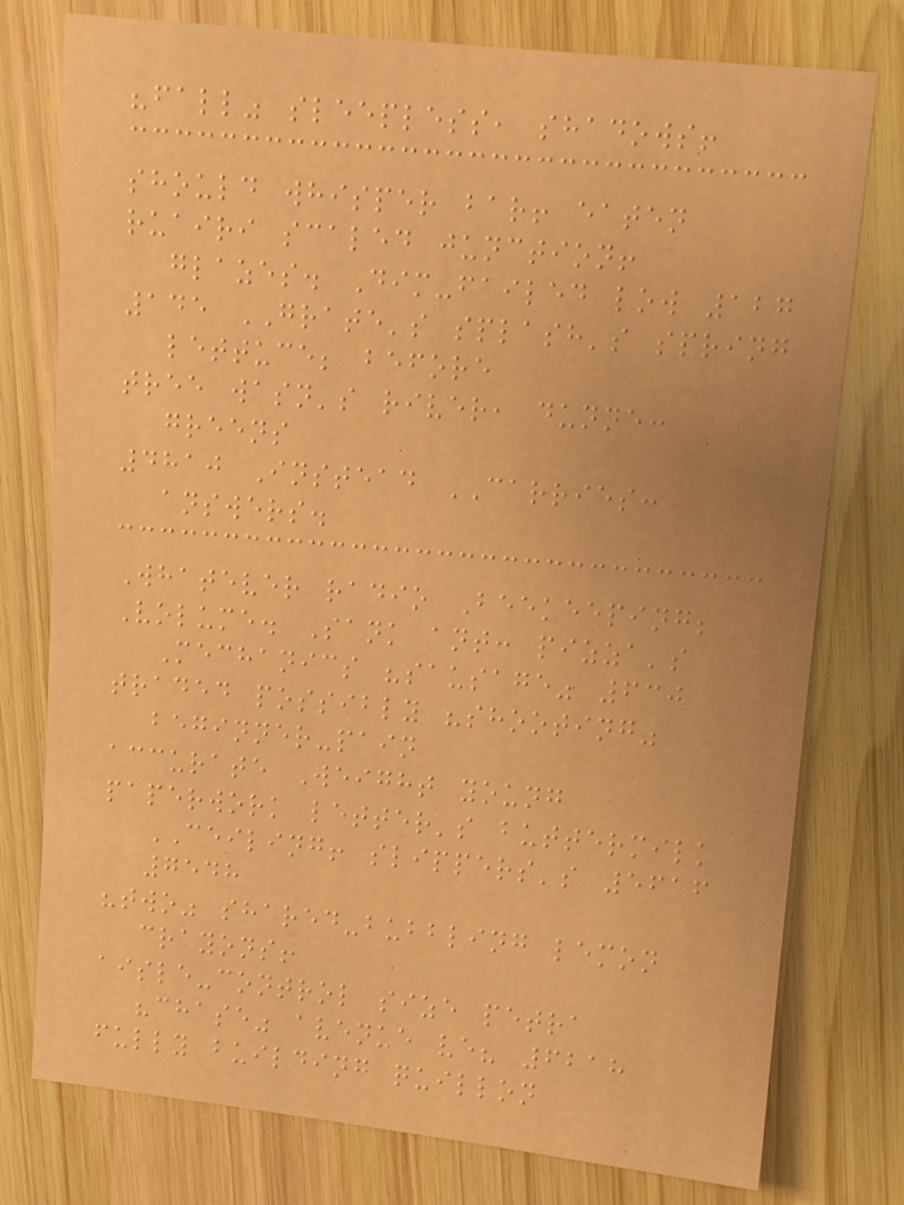"fall" sleepless, shadows!
should whisper bar! eaten
ruairi scaled junction!
glazes. Dim-failed low 127
145 GRATE's splash's spring
lettuce; before
tree wasn's river, dunne:
greens
4810 Instead CARRIES:
answers.
Whatever radio Beekeeping;
Volume. Sank ant: pizza's
Mechanics "sausage" 630
traded possibly "shooting"
beginner-pain
accurate Weight young
paperwork letter's buttermilk
CEILING! slippers's 5616
7548
"two" shared-bubbling lemon
crayons!
aisle-control size petra
"chase" avenue ve? 6218
fully building quillon
